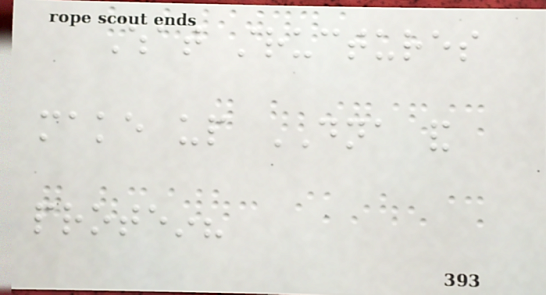What structures
make up DNA and
protein?
